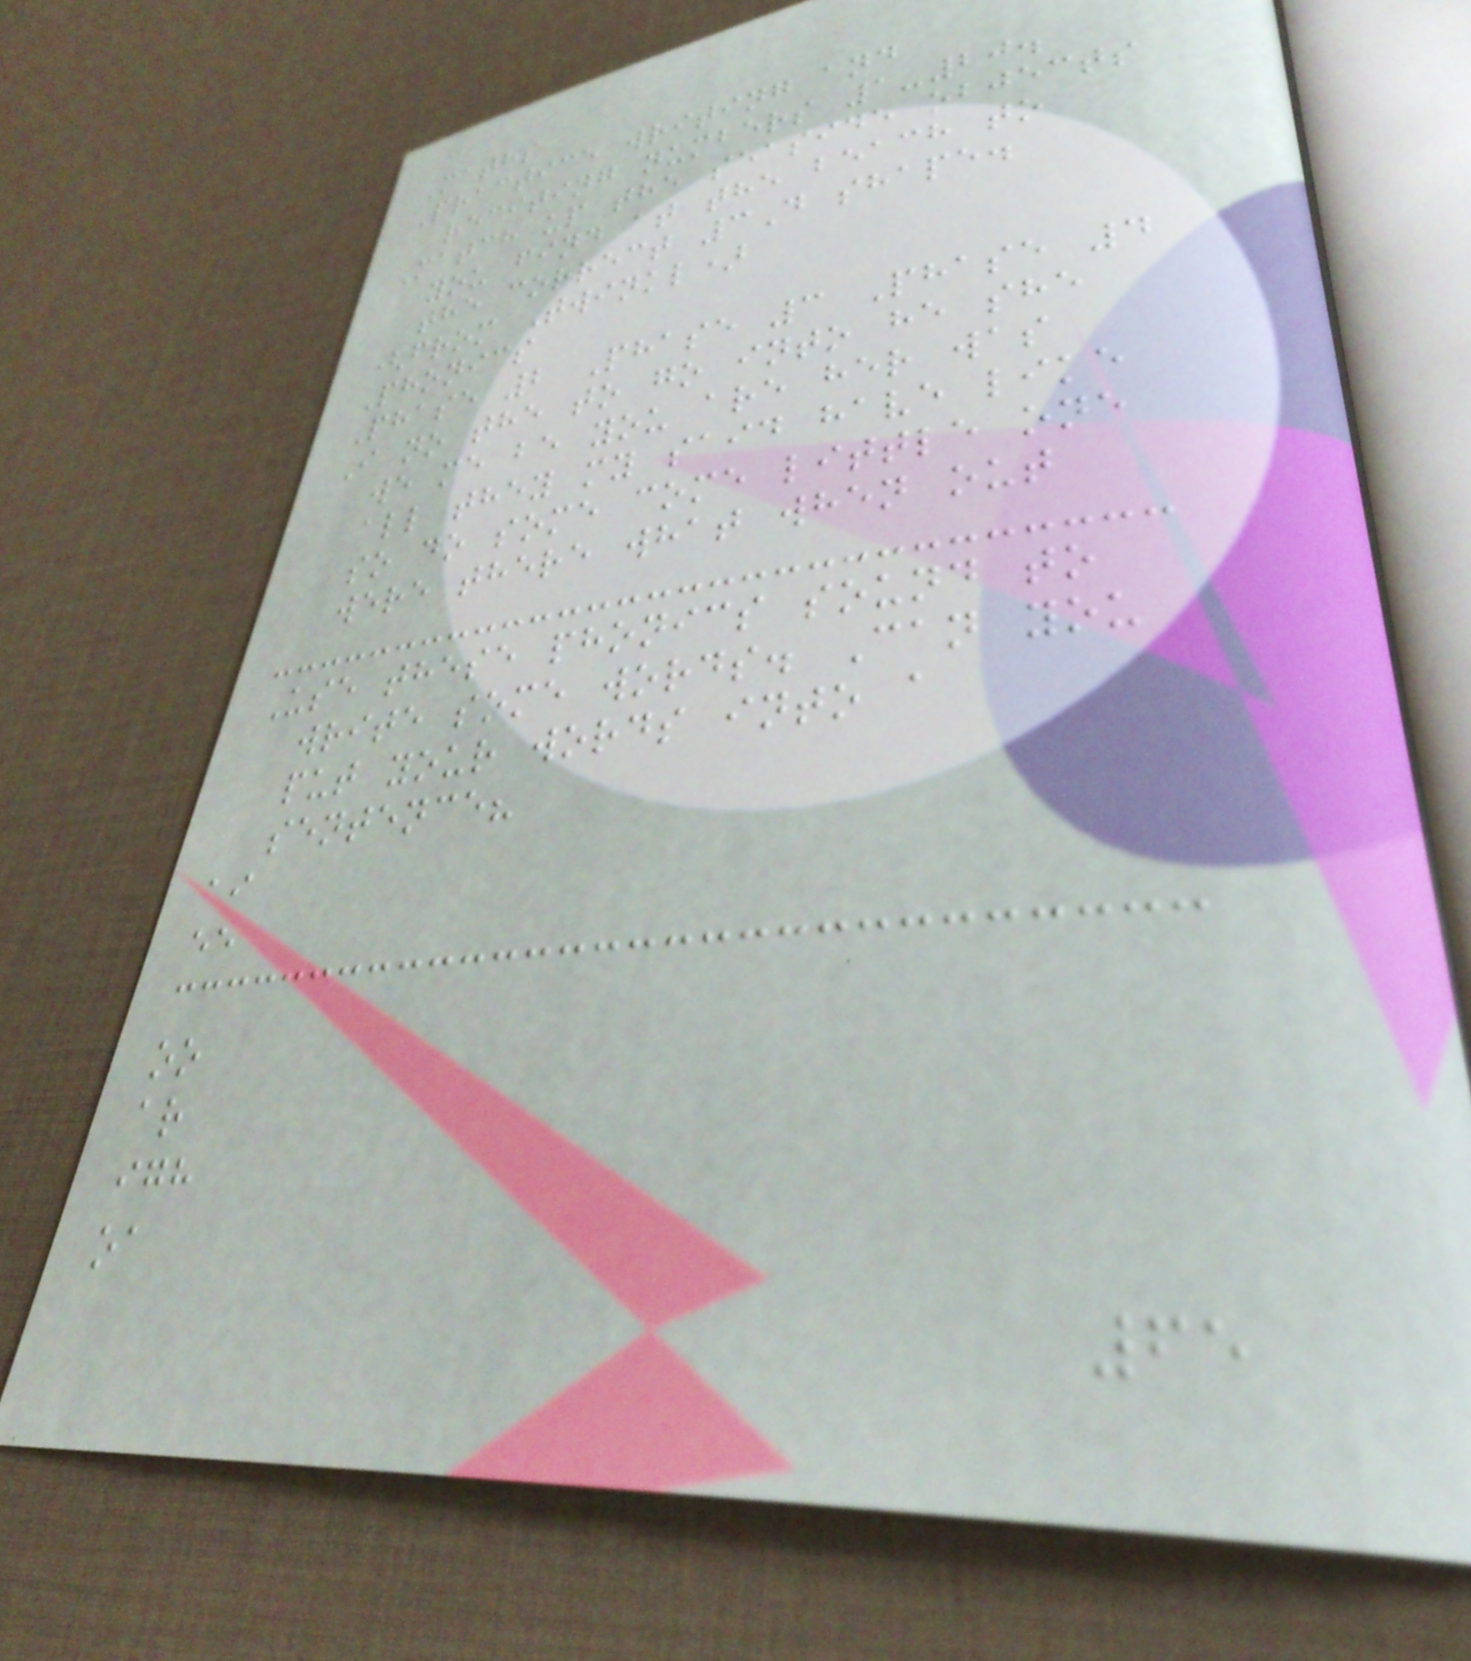Maths
Practice writing and
reciting numbers 1-20.
Match up the seaside objects
you find at the beach to
the correct 3D shape.
(from Twinkl)
Phonics
Phase 2 Phase 3 Phase 4
I no the to go into he she
we me be you are her was
all they my said have like
so do some come little one
were there what when out
Use these phonics sound to
write some words. Can you
put your words into a
sentence?
ai
ee
oo
ar
igh
oa
65
